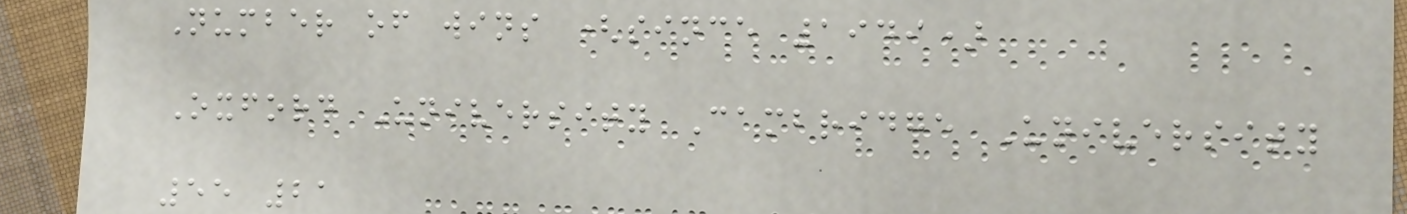Number of wins (since 1949)
Oxford University Cambridge University
55 21
